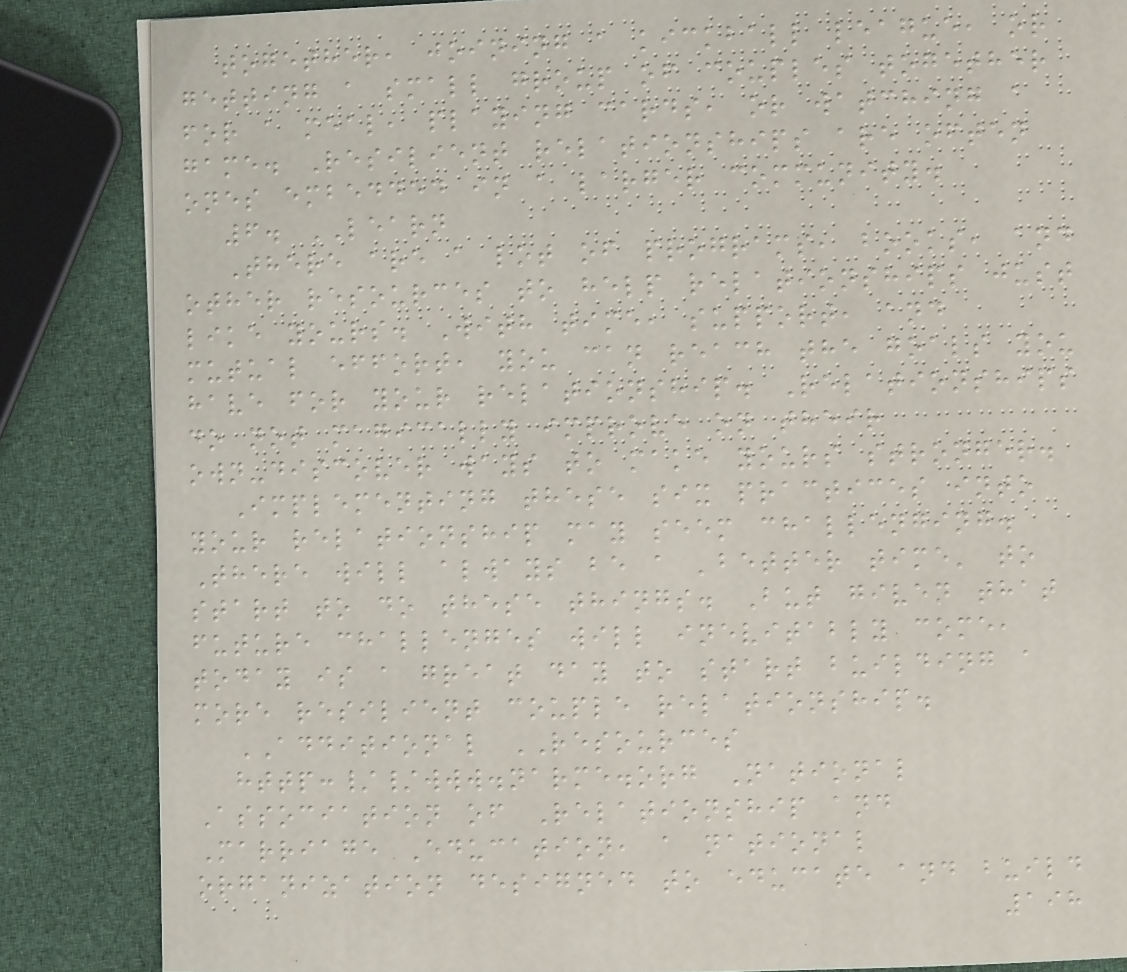together, joining a kickball league, or
getting a small group of couples together
for a meal, playing cards, or watching a
game. Resilient relationships are often
ones embedded in a larger community.
6. LEARN
There are a lot of programs, books, and
other resources to help relationships just
like yours. With time, support, and
mutual effort, you can reach the goals you
have for your relationship. Relationships
do not magically improve on their
own-discover ways to make yours stronger.
Implementing these six practices into
your relationship may seem challenging.
There will always be a 'better time' to
start to do these things. But given that
future challenges will inevitably come,
today is a great day to start building a
more resilient couple relationship.
ADDITIONAL RESOURCES
http://www.narme.org National
Association of Relationship and
Marriage Education, a national
organization designed to educate and build
198
